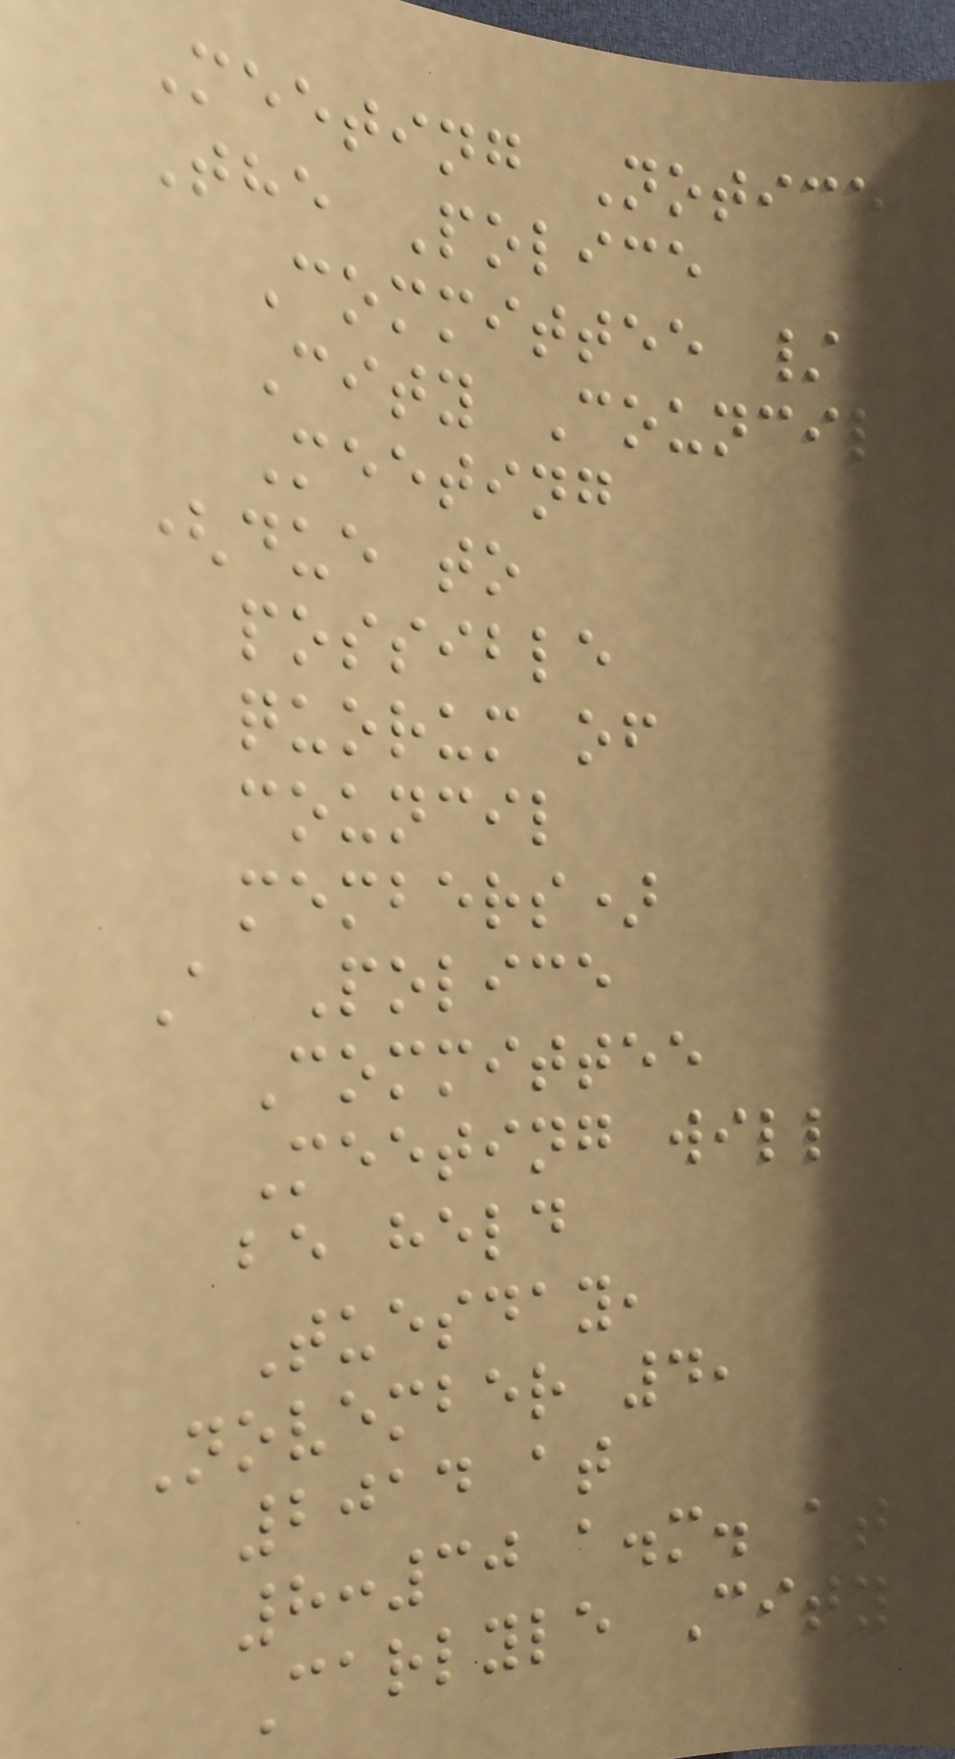Meeting Notice
The Police
Committee /
City Council
Meeting
(due to
possible
quorum of
council
members)
A Police
Committee
Meeting will
be held
Tuesday,
November 4,
2014 at
8:30 a.m. at
Carlyle City
